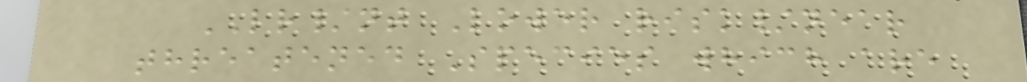LR/nt Lower risk/near
threatened Species which are
